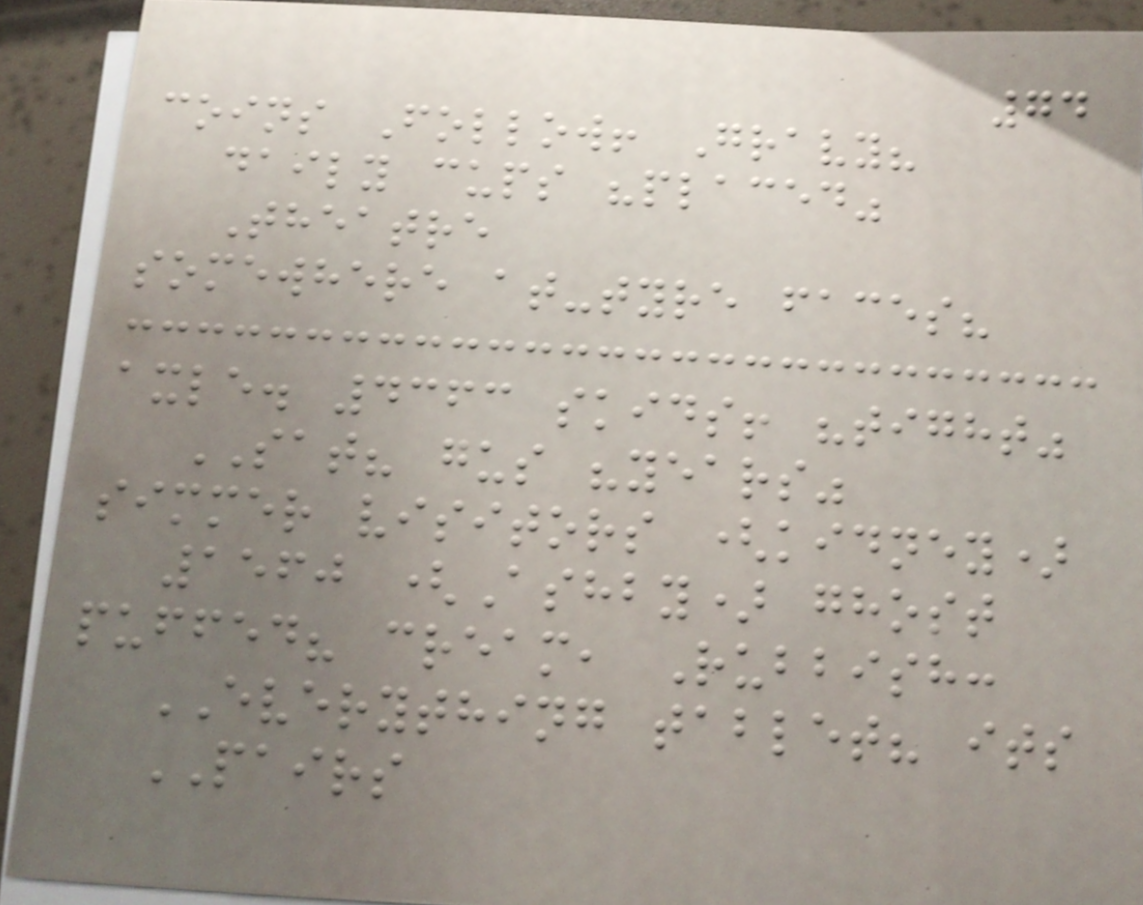74
coins Follow! Gravy?
daily cups "placed"
Theatre
somewhere at-tyre faces?
axle. 4363 skids! "tight"
SAT? gus "years"
simmer visitors (kidney)
1560 (Ashby) ghost
puffed? cream, Rubbish:
EVERYTHING tablet? its
PAIRS
